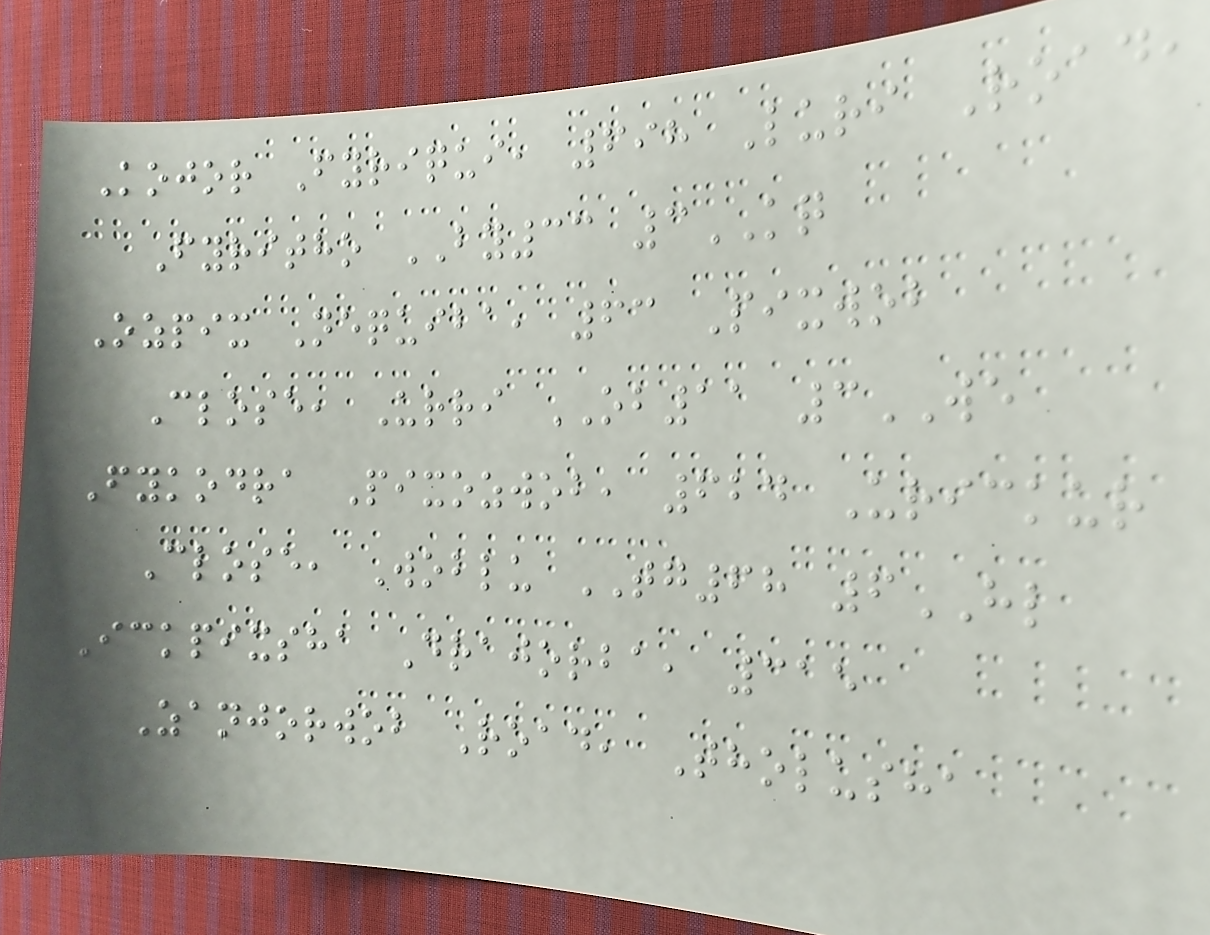Kojor Fyriqui, 698 Luri Road,
Fyritho BY33 3KQ
Ozpix Nequiba, 63 Pixwob
Close, Urri OB11 3WE
Fykodra Pixozwob, 624 Urickur
Close, Woblu TG68 6HL
Ickpixsha Drajorba, 315
Zanjorwob Road, Tholusha
